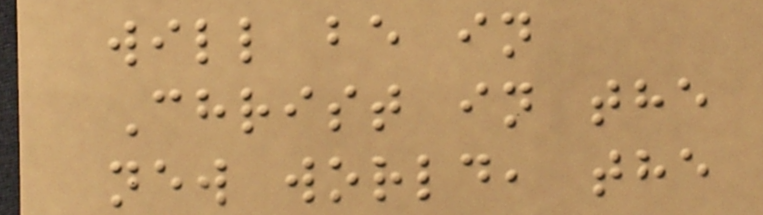will be in
Christ in the
new world, the
